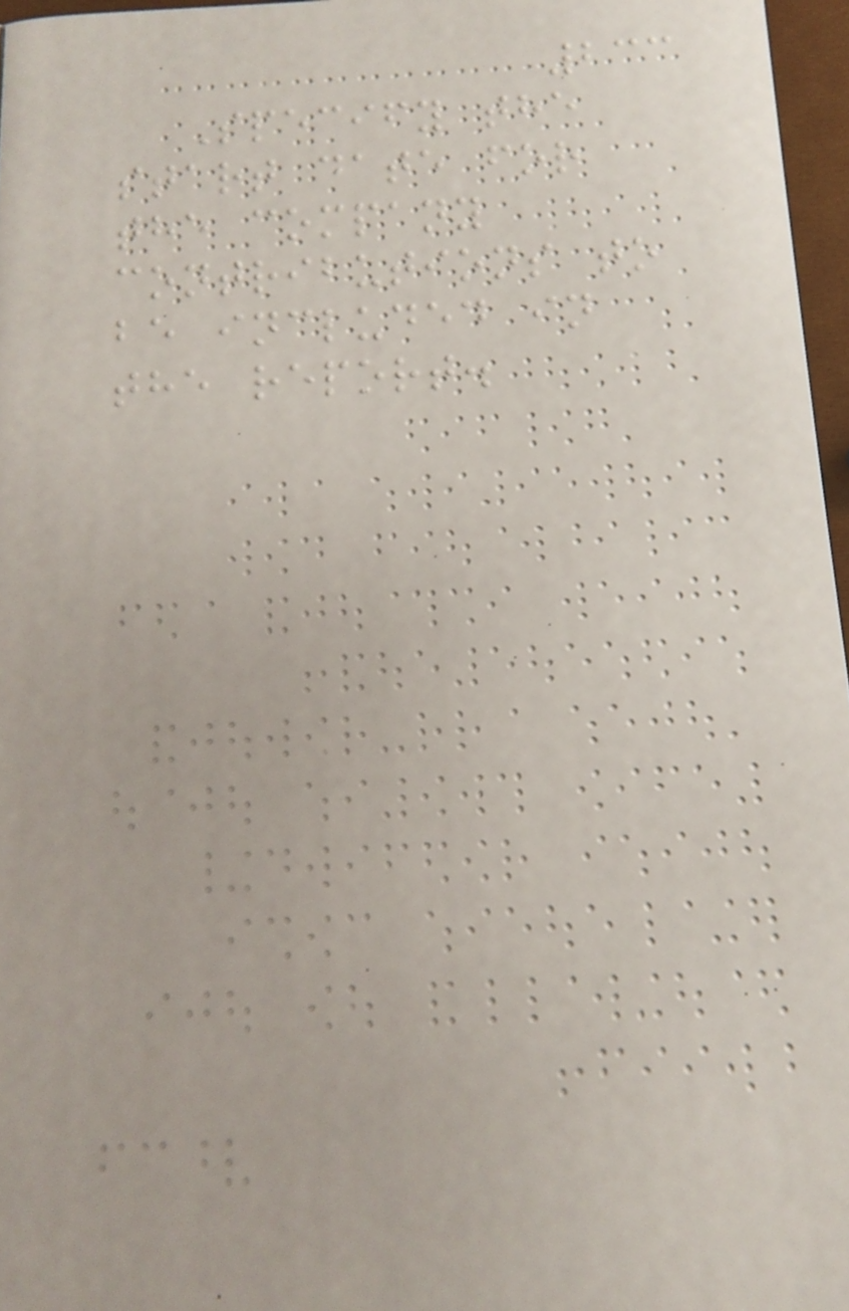233
Specify the
start date for
the company
contributions to
be included in
the report.
